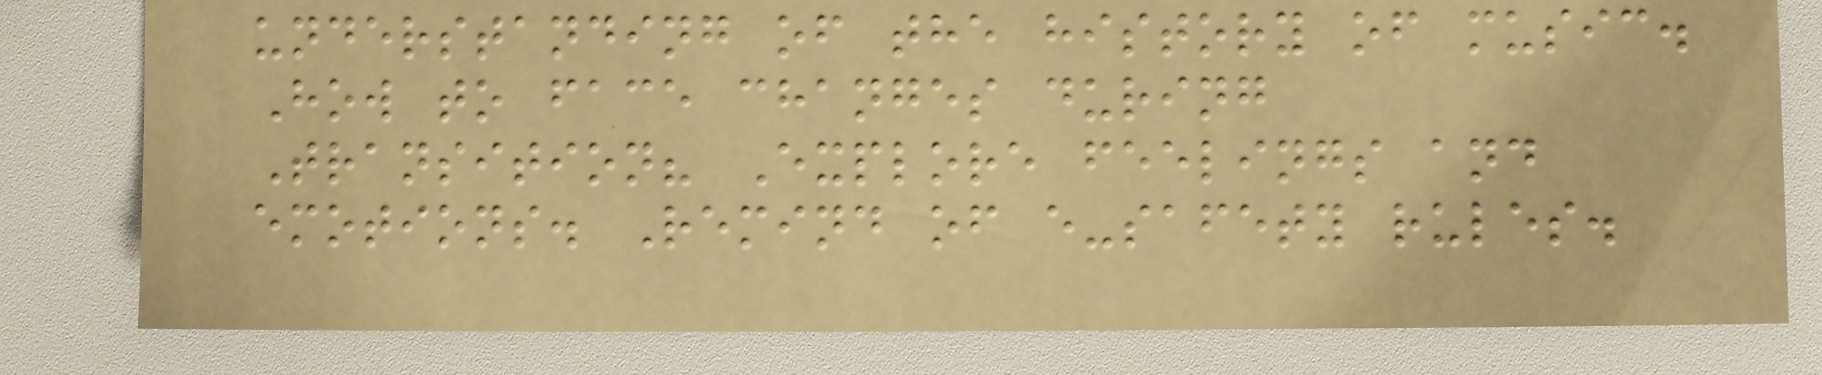understanding of the history of music.
How to face changes during
Transition? Explore feelings and
emotions. Remind of e-safety rules.
